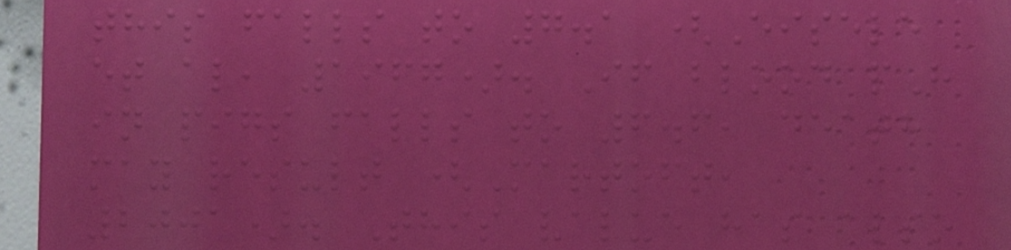this falls to 7.1 (Eisele
et al, 1967). If blood pH
in pigs falls to 6.6, death
may result (Martoft,
2001). This value has also
